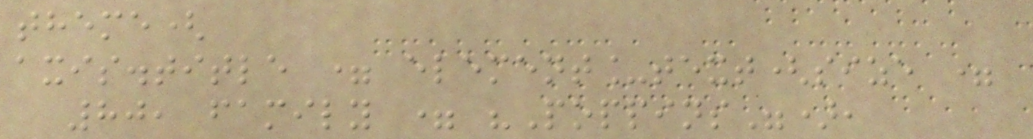theme(
axis.title = element_text(size =
80, family = "Poppins"),
